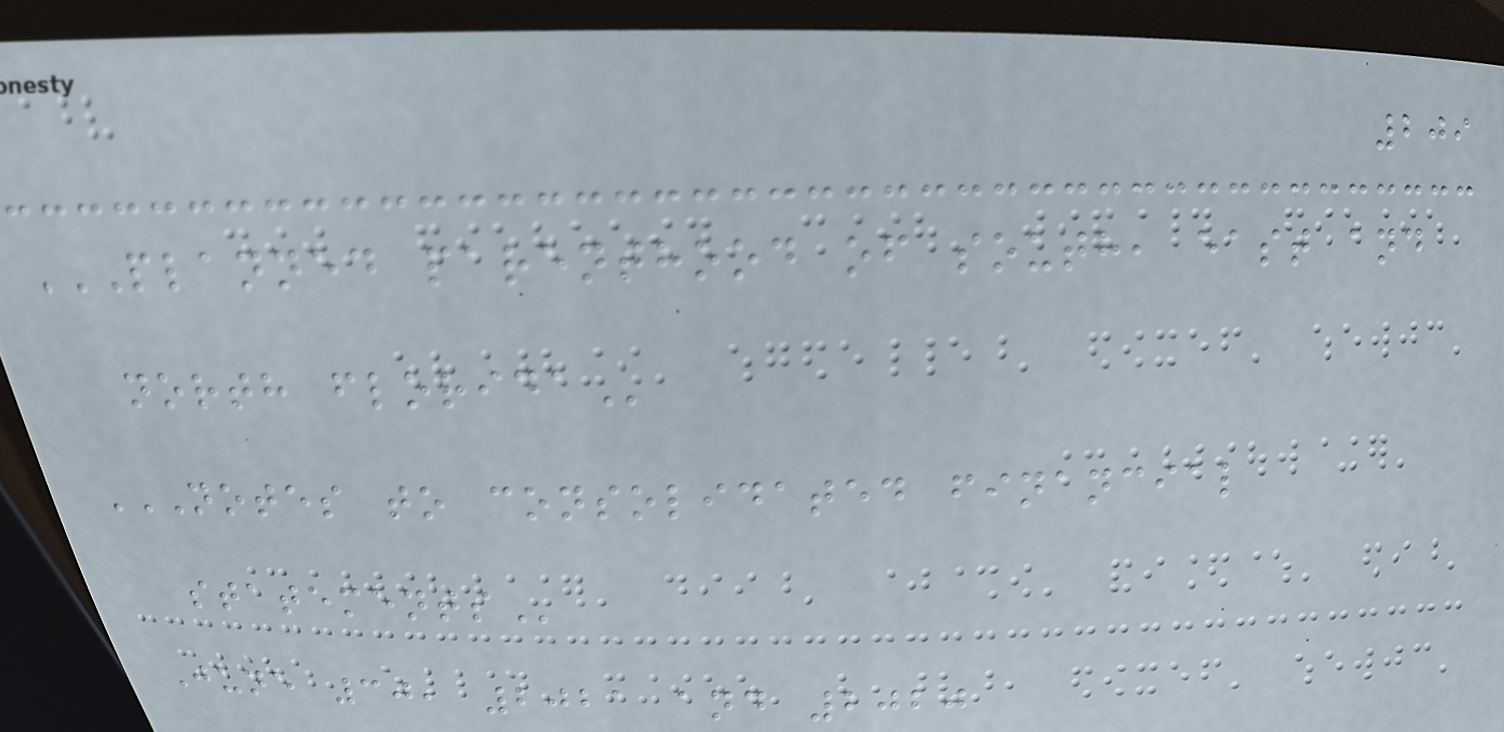209
PLANNED PARENTHOOD OF SOUTH, EAST AND
NORTH FLORIDA
NOTES TO CONSOLIDATED FINANCIAL
STATEMENTS
June 30, 2021 and 2020
